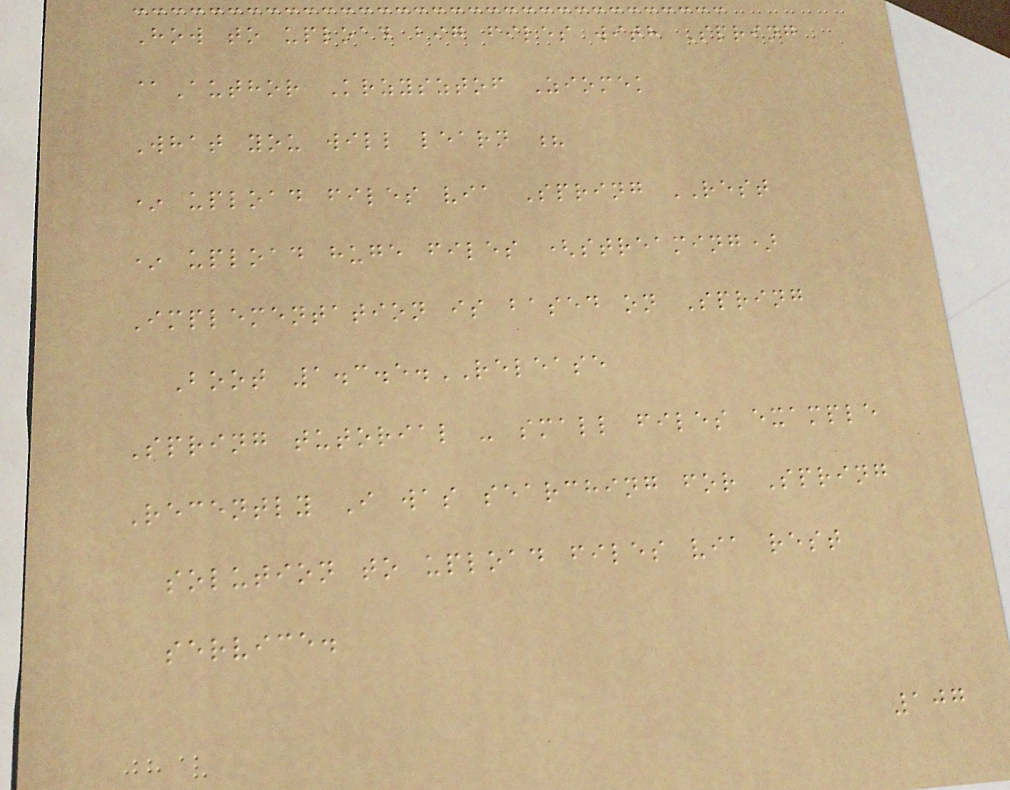How to upload big files with Spring
@Author Krzysztof Ziomek
What you will learn ?
* upload files via Spring REST
* upload huge files (streaming)
Implementation is based on Spring
Boot 1.3.5.RELEASE
Spring tutorial - small files example
Recently I was searching for Spring
solution to upload files via rest
service.
107
